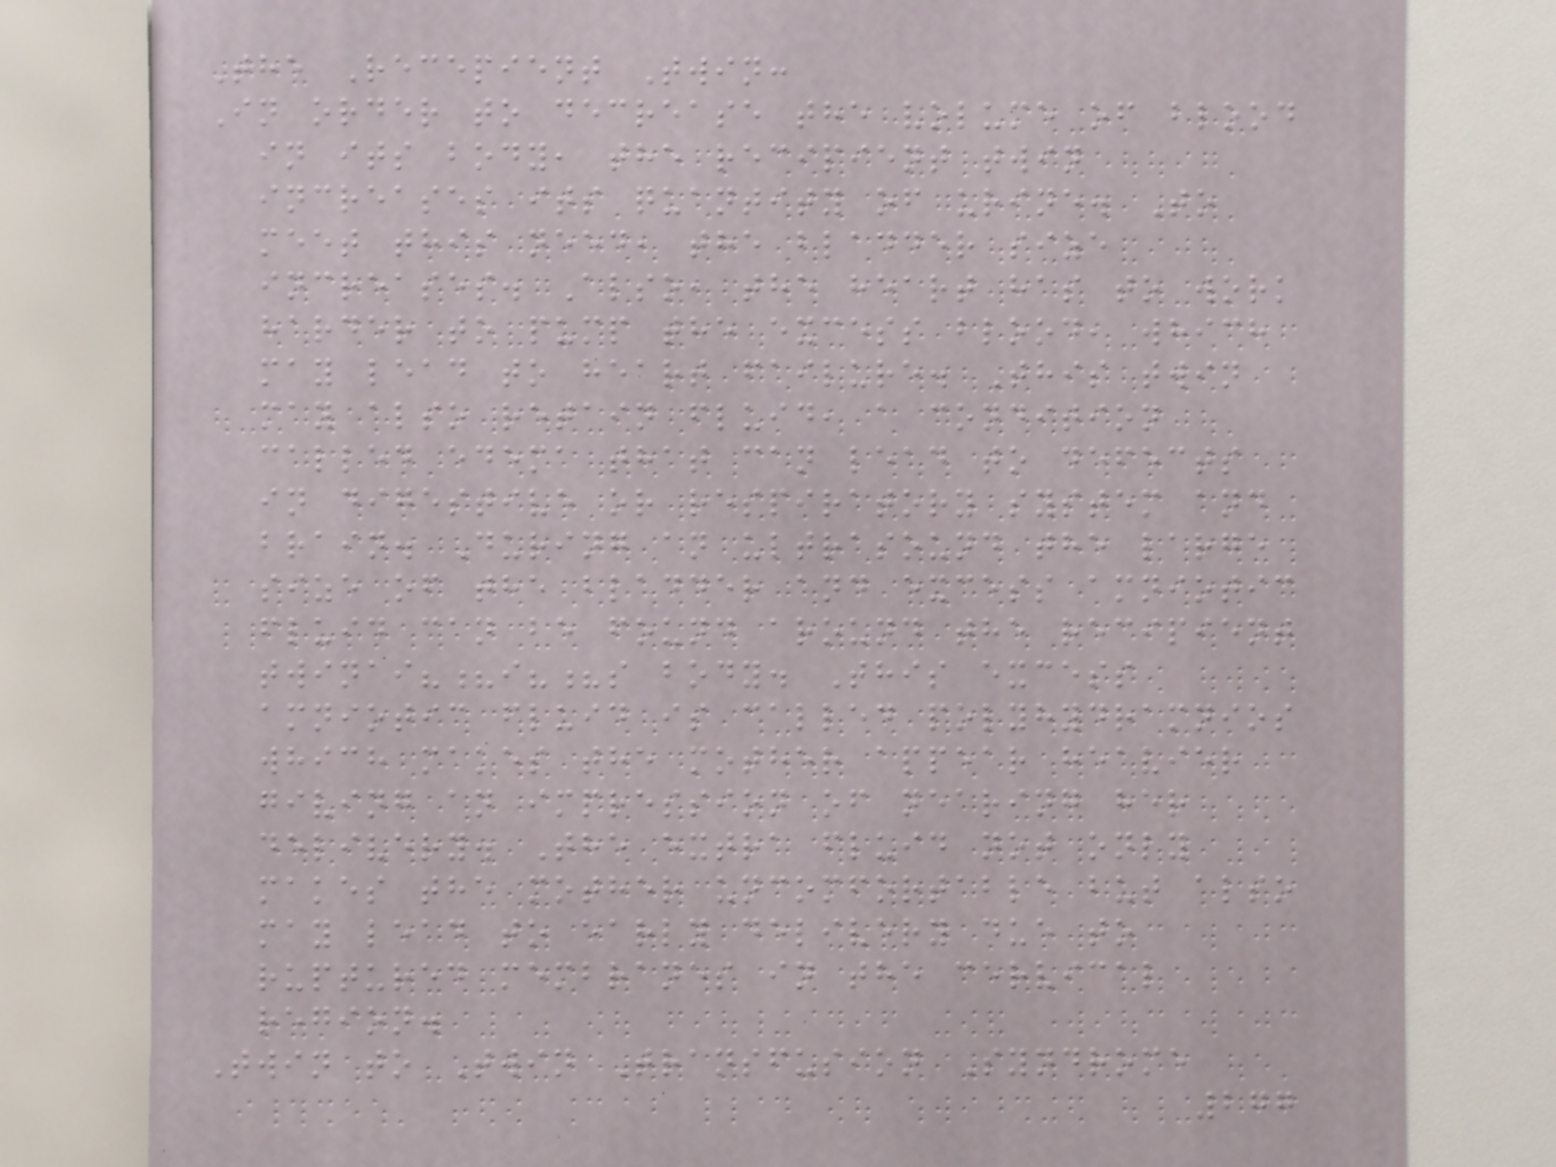The Recepient Twin:
In order to decrease the volume of blood
in its body, the recipient twin
increases its quantity of urine. To
meet this need, the bladder size
increases. Also, the heart has to work
harder to pump the excess blood, which
may lead to heart failure. This twin
may also retain fluid, a condition
called edema that can lead to defects
in digestive or respiratory system and
brain. During an ultrasound the large
size of the bladder and excess amniotic
fluid can be found around the recipient
twinai??i??s body. This excess
amniotic fluid is called polyhydramnios
which makes the mother appear heavier
giving an impression of nearing her
delivery. The extra fluid not only
makes the mother uncomfortable but also
may lead to early delivery due to
ruptured membranes in the cervical
region.
Twin to Twin Transfusion Syndrome
277
